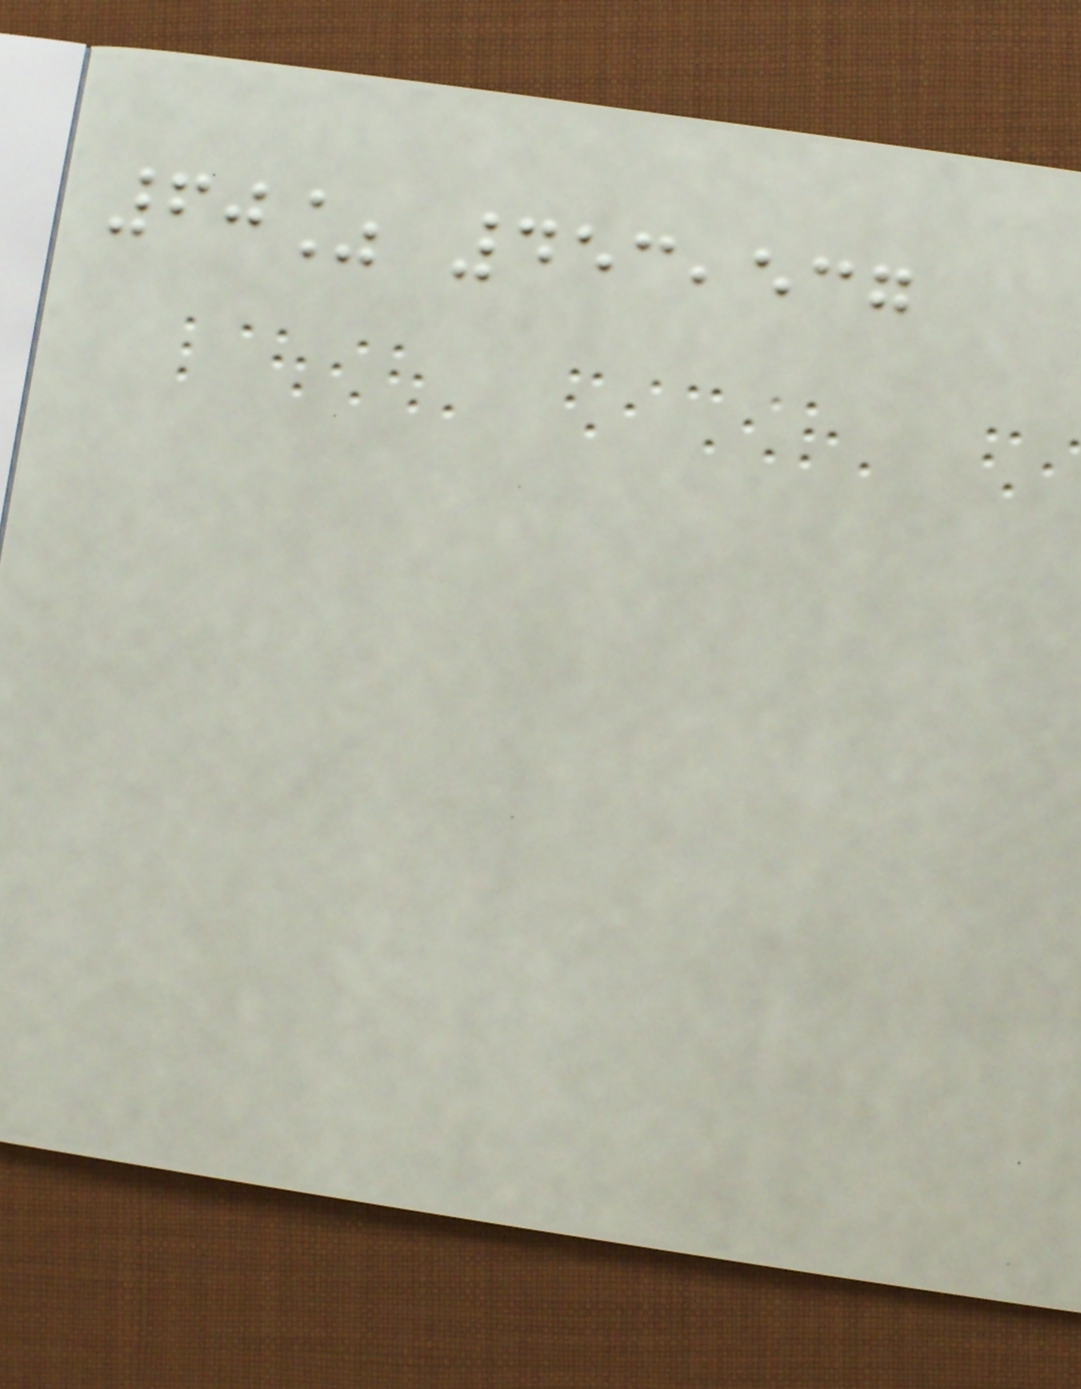60% 453,537
